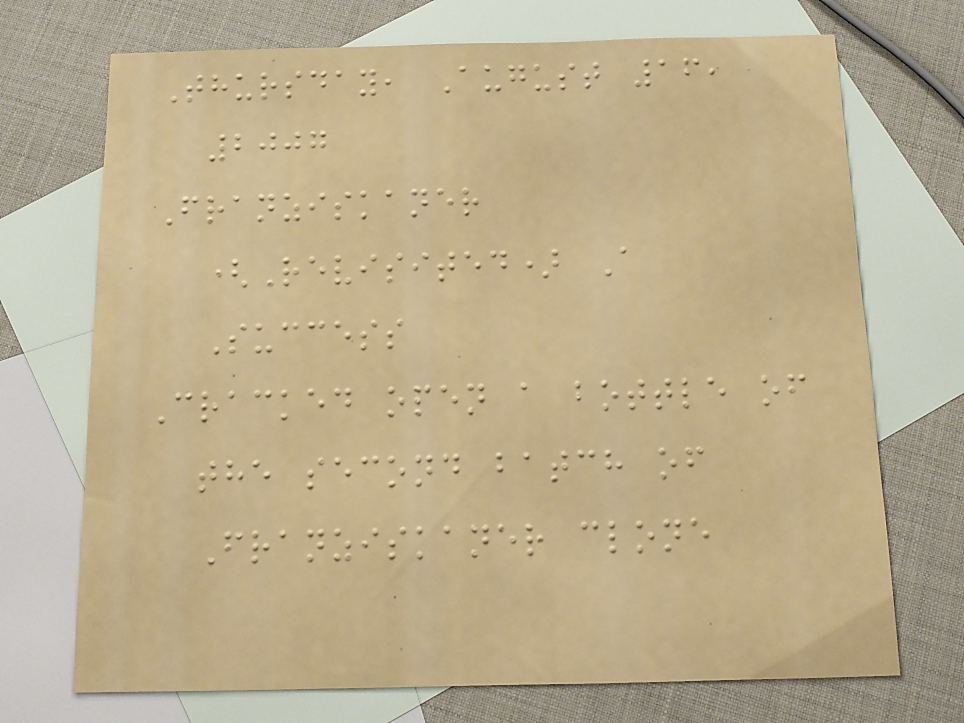Thursday, August 16,
2007
Franziskaner
(Revisited) A
Success
Cracked open a bottle of
the second batch of
Franziskaner clone
